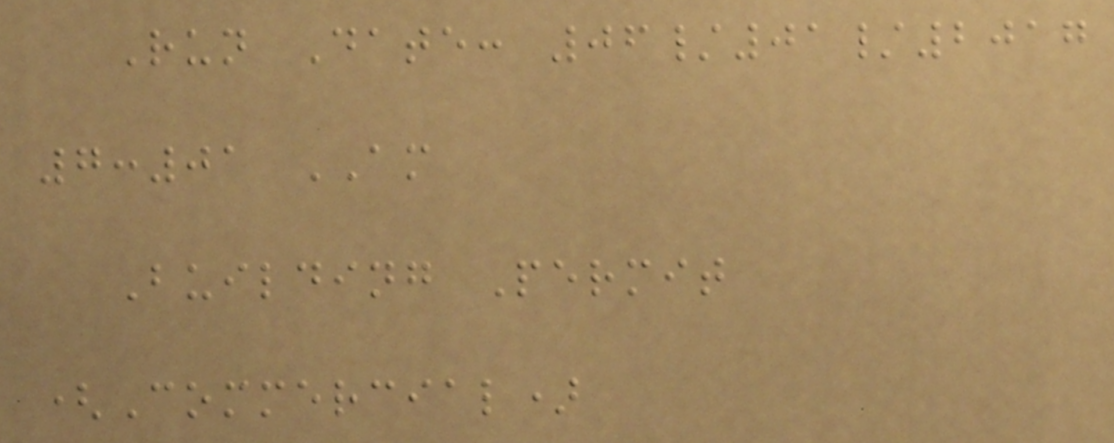Run Date: 06/01/2017
7:01 AM
Building Permit
(Commercial)
